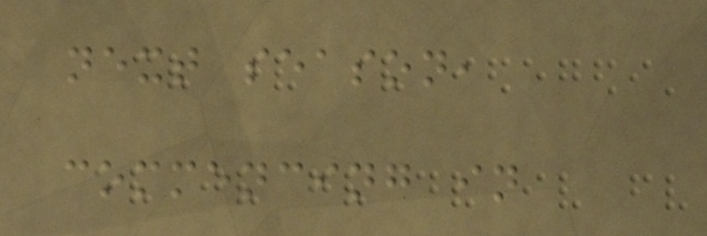next season,
commencing in
